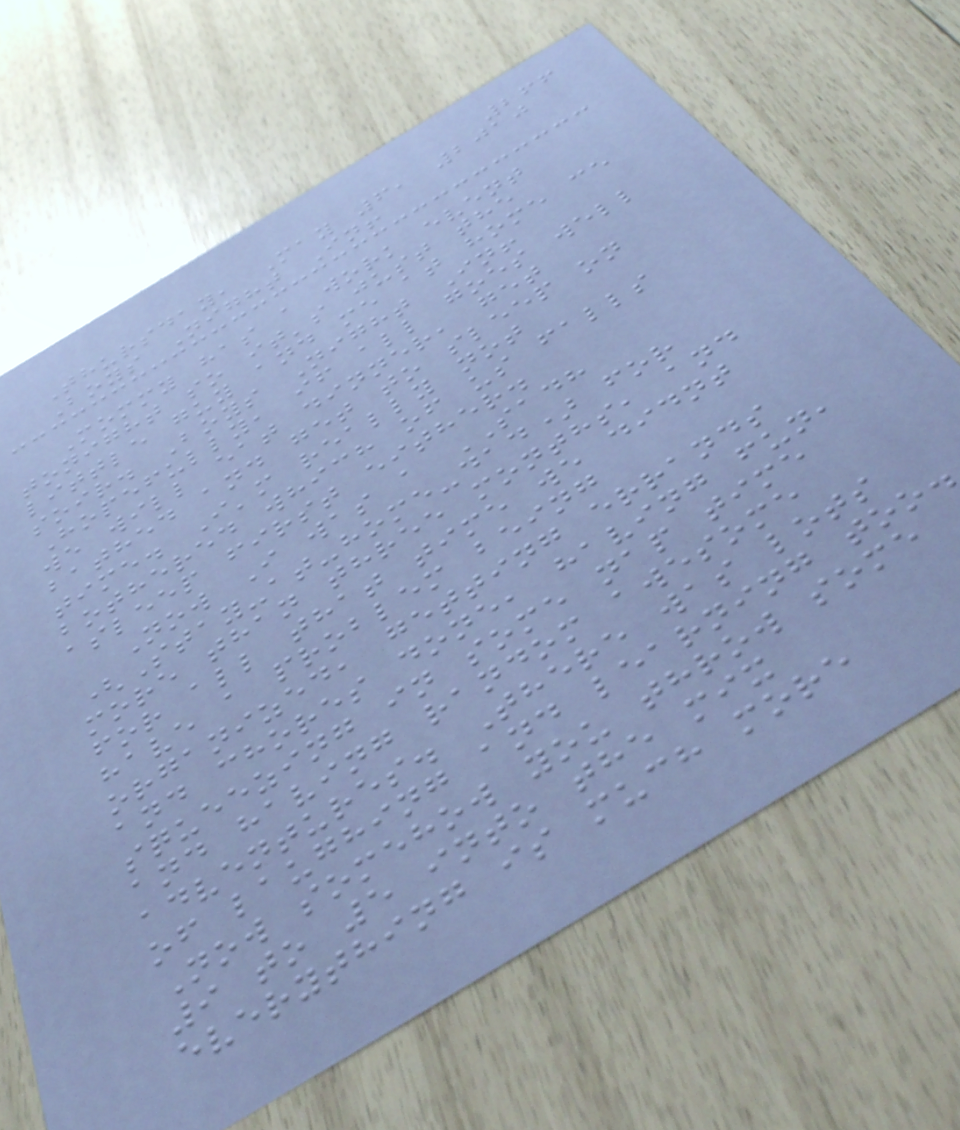266
Thursday, May 6, 2010
Boys Night In!
Mommy has a work event
tonight so it's just the
little guy and me at home ce
soir. Boys Night In!
Hopefully, if all goes well
we will eat dinner, get
bathed and get to sleep on
time. I'm really not
bothered which of us falls
asleep first either.
Now I was a SADH
(Stay-at-home-dad) for
more than three months, and
for all that time we didnt
have a problem being
organized, getting errands
and chores done, having fun,
squeezing in some nap time
and having random awesome
adventures. There was lots
of laughing and learning too.
Now somehow you throw some
9 to 5 into the mix
everything is much more
